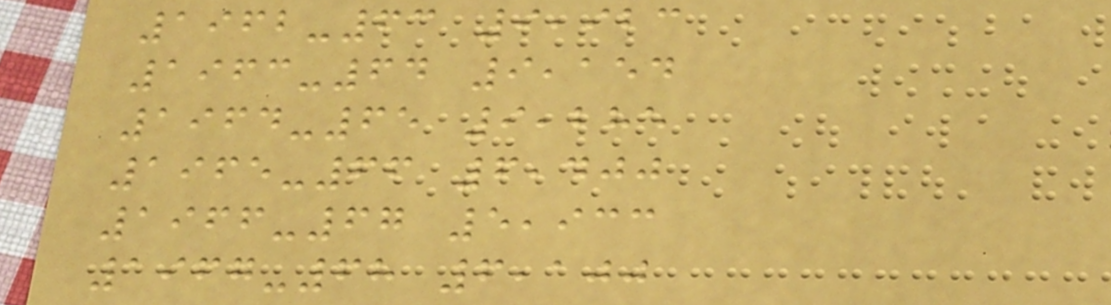1962-63 9,923
1963-64 9,154
1964-65 9,285
1965-66 6,400
1966-67 5,933
1967-68 6,100
